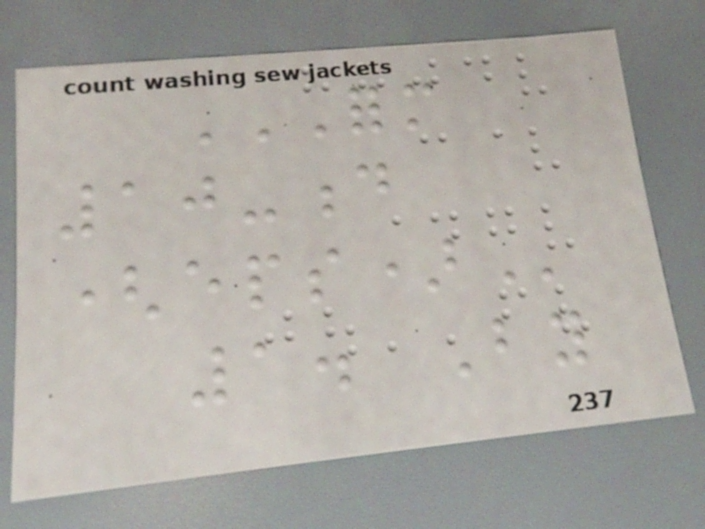FORM
10-D
(EPS)
1. By
